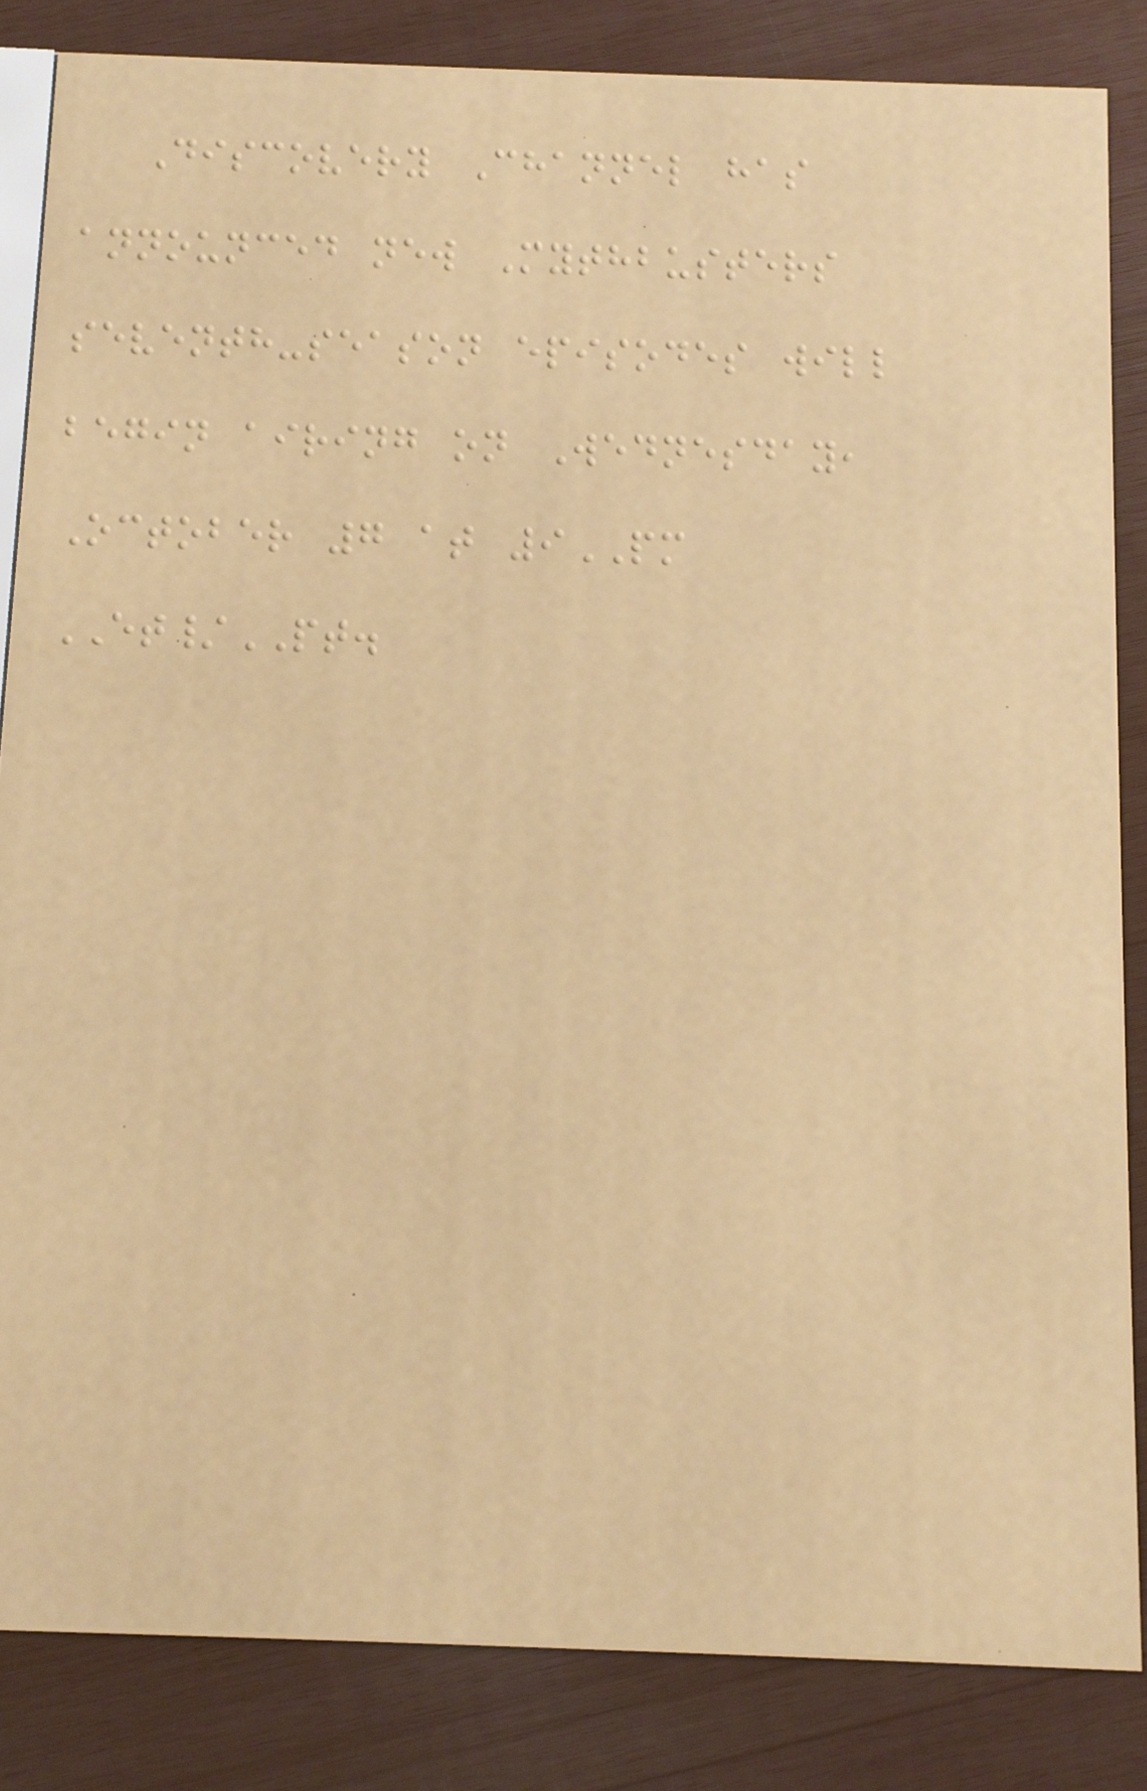Discovery Channel has
announced new Mythbusters
seventh-season episodes will
begin airing on Wednesday,
October 7 at 9PM
ET/PT.
